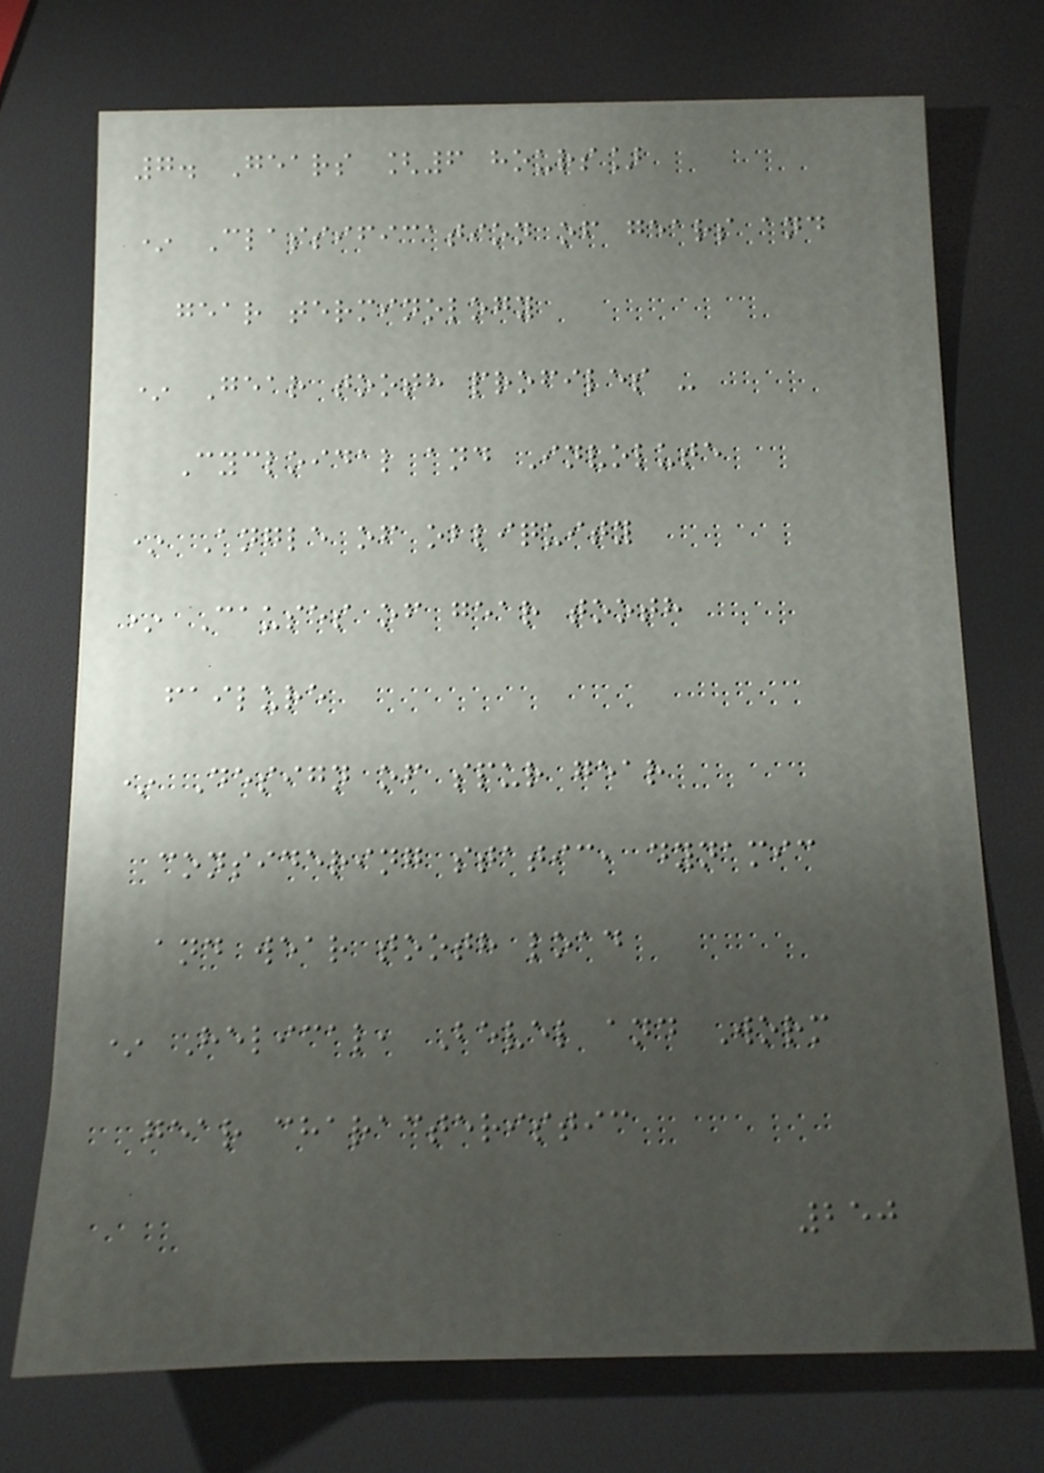7. Gears [6 hours]
* Classification of gears and
gear terminology
* Gear tooth profiles -
Cycloidal and Involute
* Angle of obliquity
* Causes of gear tooth
failure
* Design of spur gear
considering static, dynamic
and wear tooth load
* Helical, Bevel and Worm
gear characteristic
250
